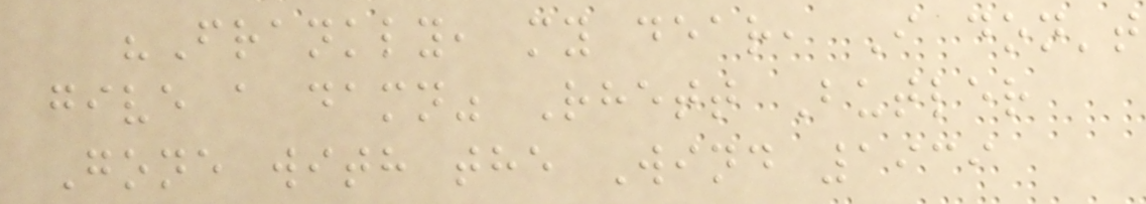"Frankly, my dear, I don't
give a damn" Rhett Butler
Gone with the Wind 1939
